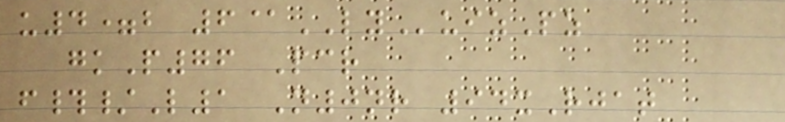u4=b 6@LYuizPz
gkP76 Pcr
f#/L1 N0nr 94xRjat
